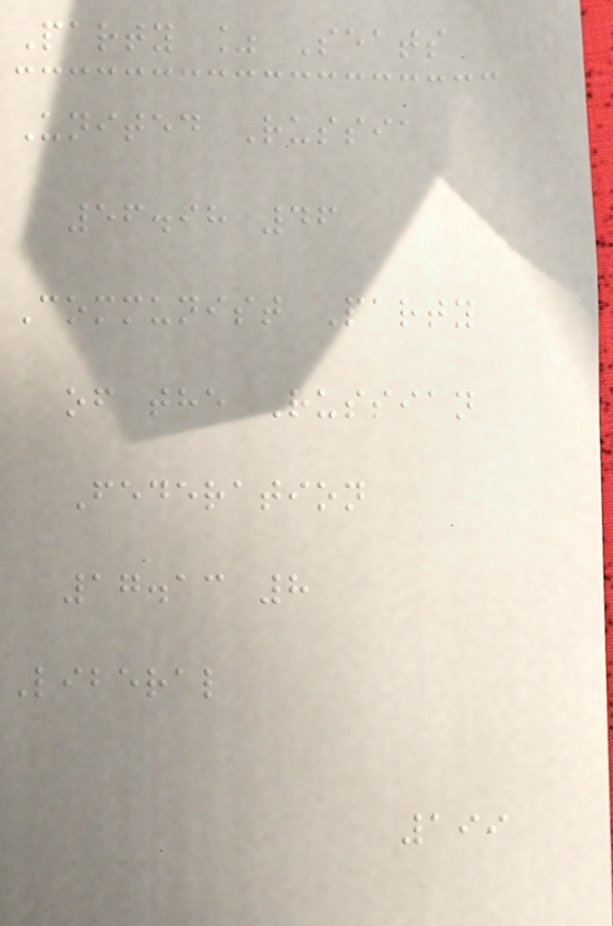Party % Seats
United Russia
56.98 46
Communist Party
of the Russian
Federation
17.13 8
Liberal
199
